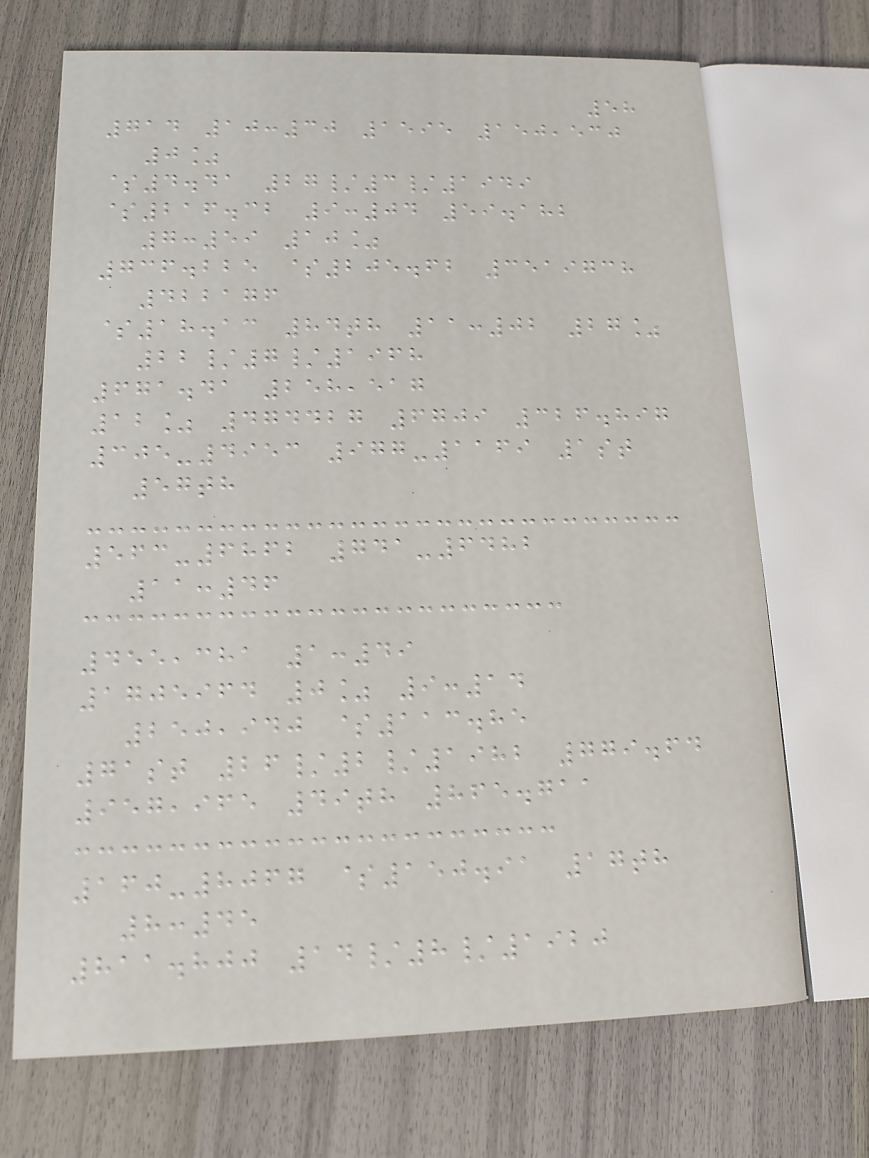58
714 10:30 1595 150,530
0%
$4.41 27/3/1949
$216.32 9:04 59.182
7:59 10%
736.225 $205.62 3519738
422176
$18.13 84th 11:02 27%
22/7/1968
671.41 258,517
12% 474427 6709 326.897
305-4953 977-1169 1st
57th
563-6862 741-6482
11:46
455,381 1:49
1705964 0% 9:14
250,940 $113.85
71st 26/2/1982 779.64
957,965 49th 865.711
160-8067 $150.91 17th
8:45
811.800 14/8/1920
